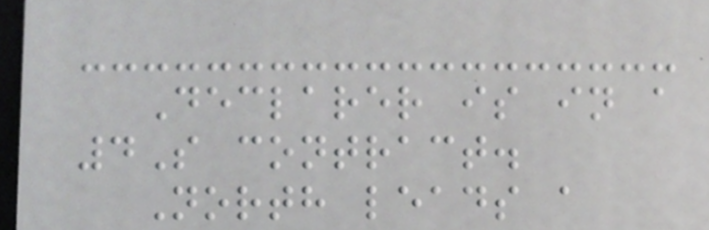Declarer is in a
4S contract.
North leads a
